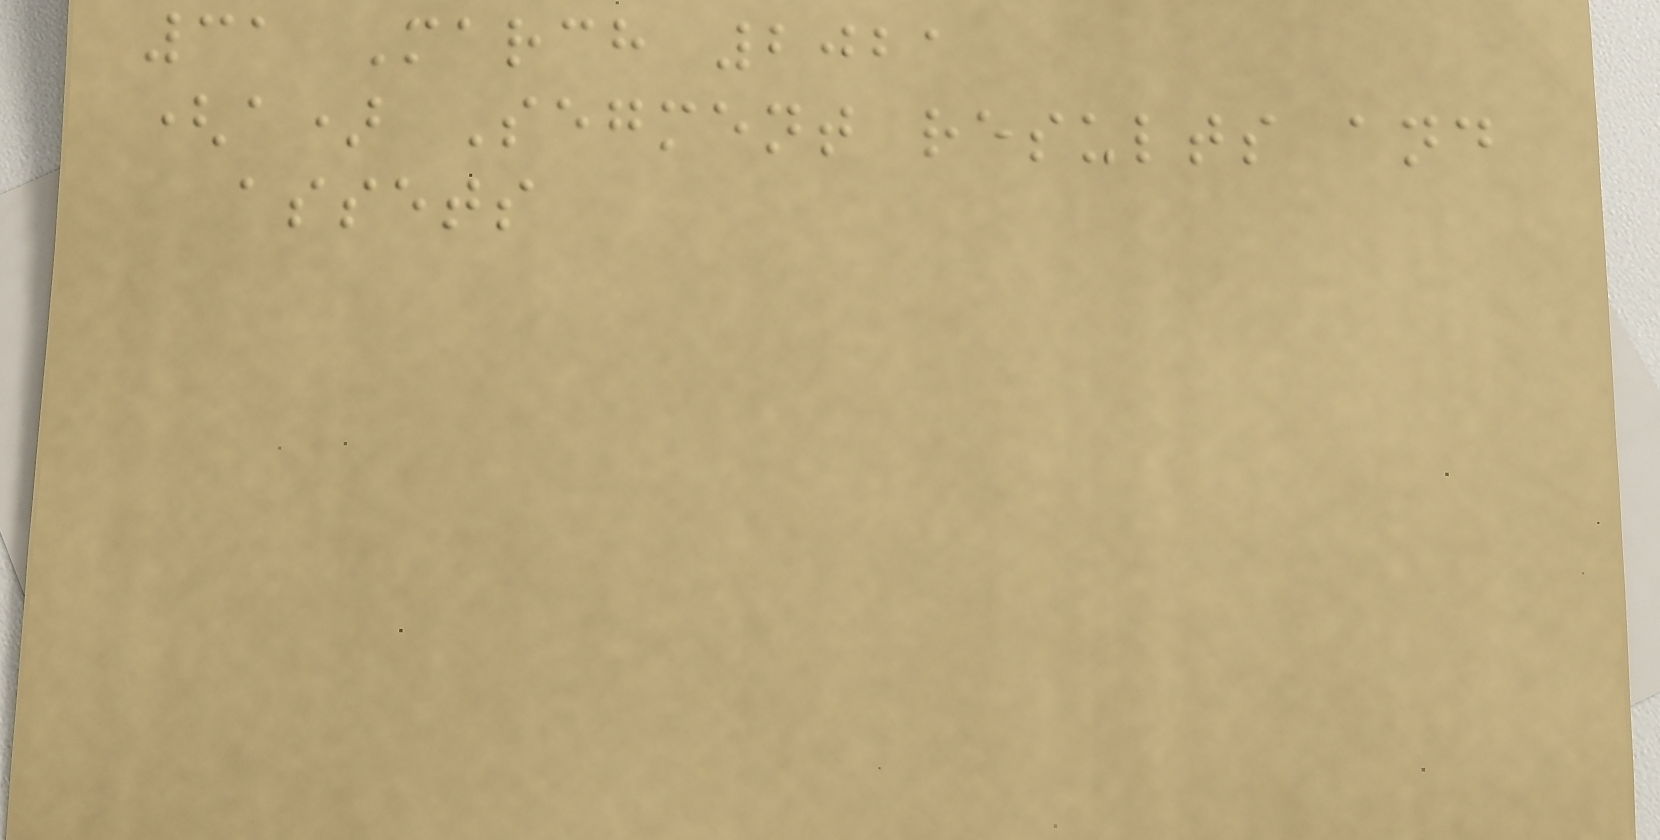31 March 2021
(a) Segment results and
assets
